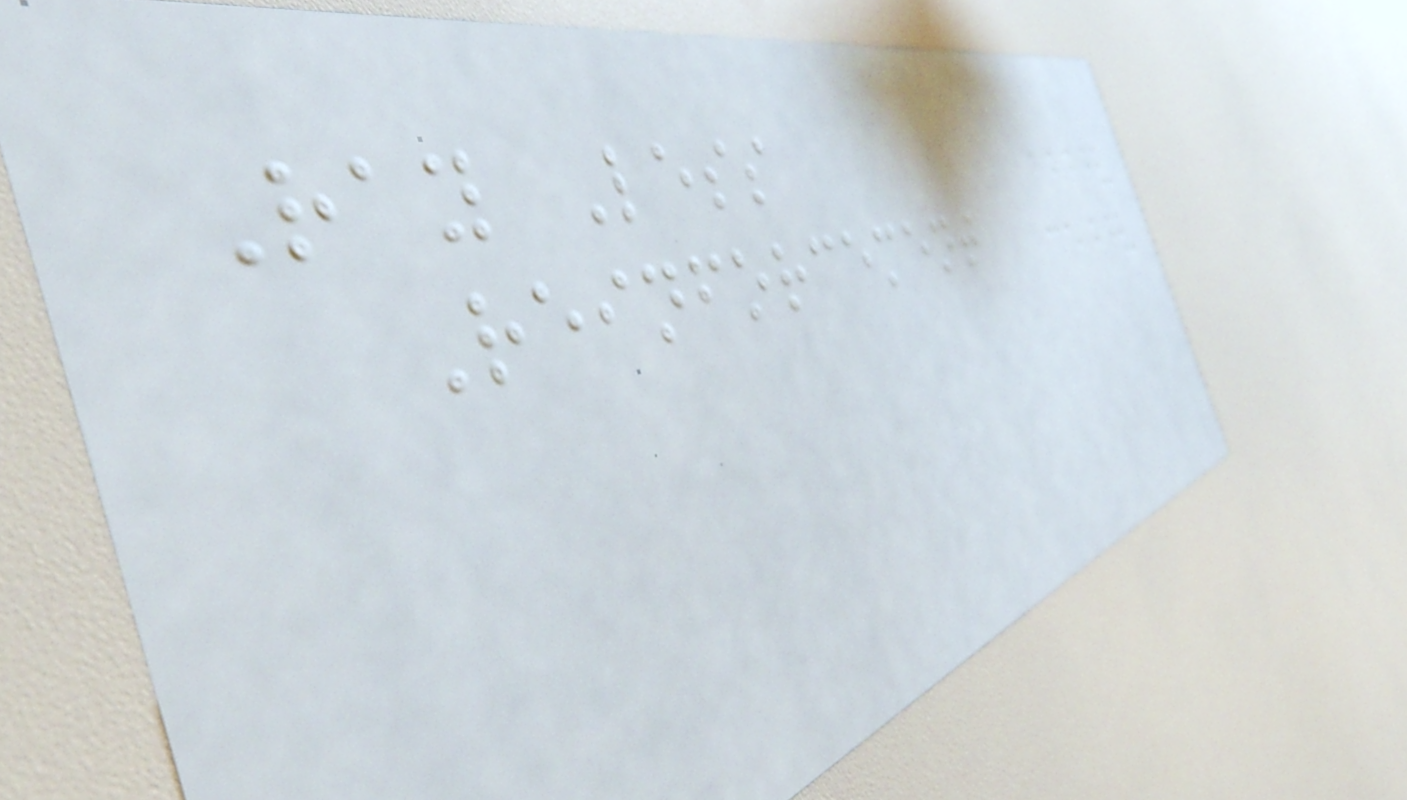Ray Less
Reinforcement
